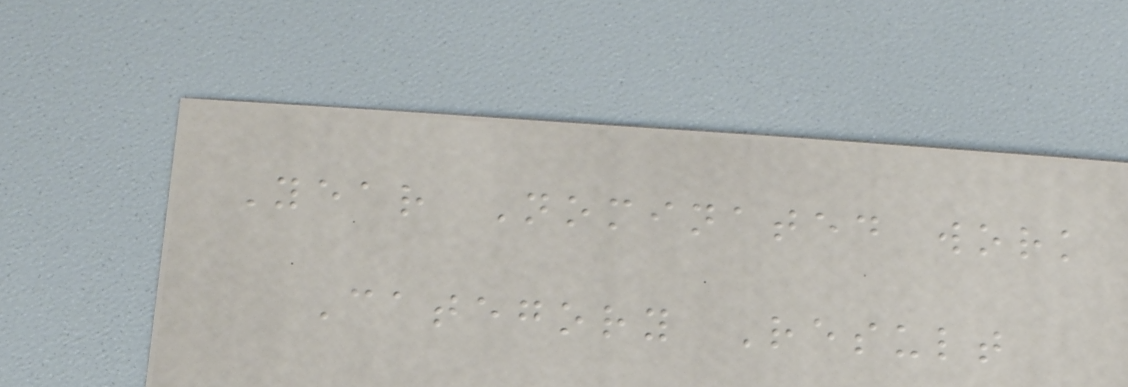Year Nominated work
Category Result
